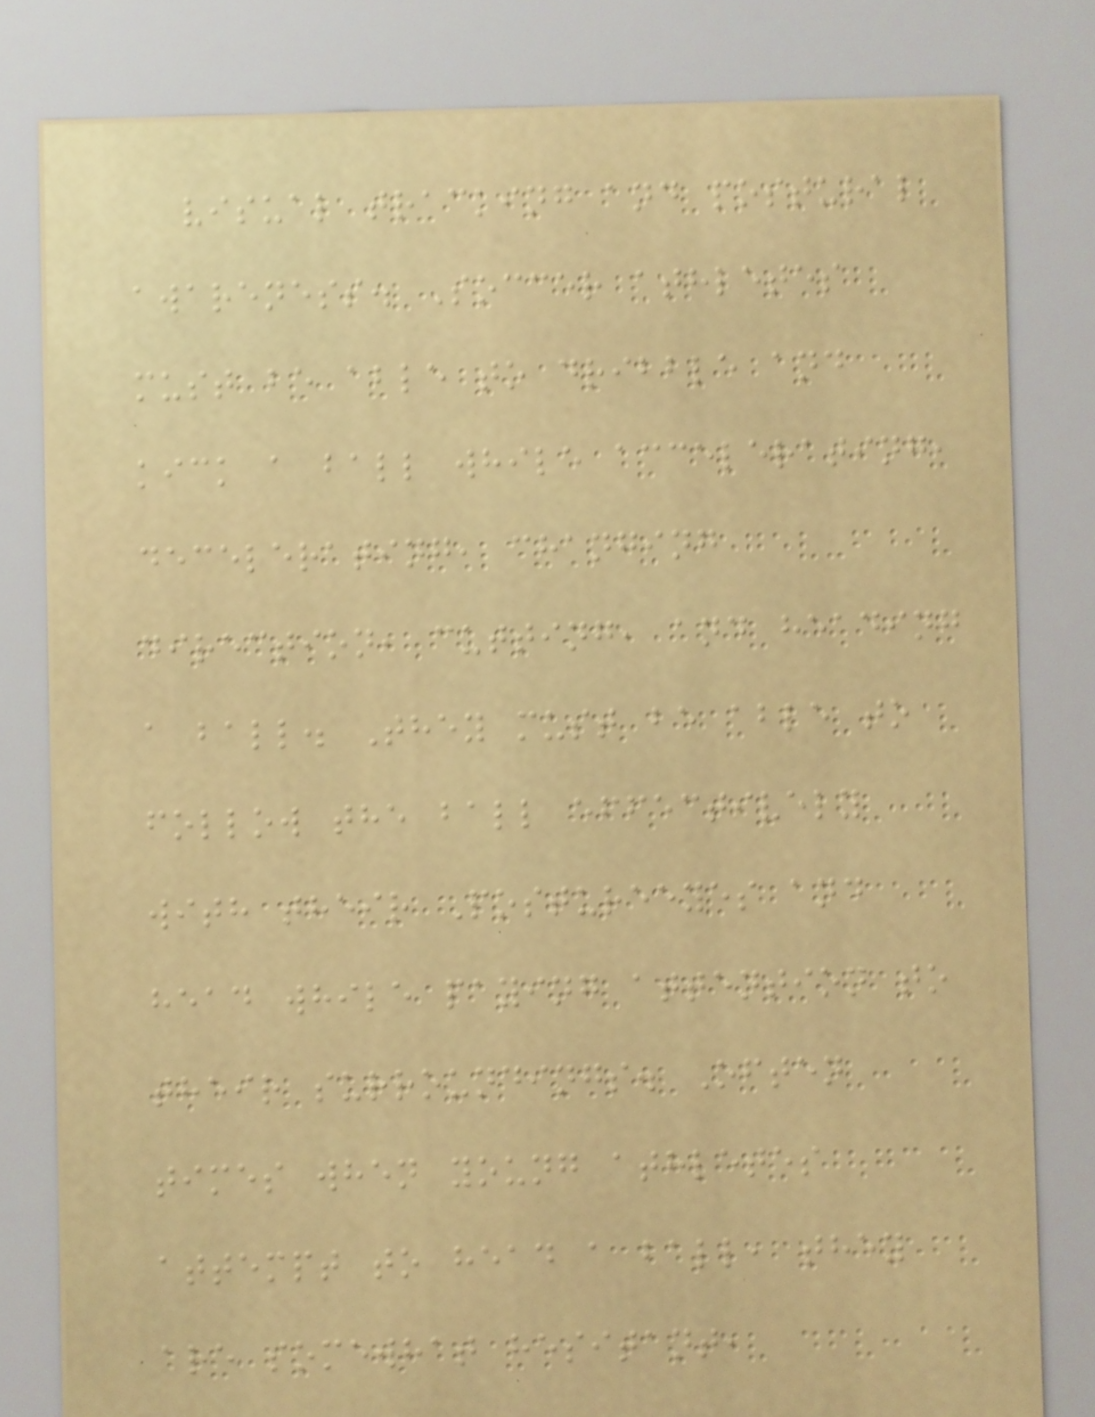visual tracking and postural
awareness. Soccer athletes
must be able to dribble and
kick a ball while accelerating,
decelerating, changing
direction, cutting, and heading
a ball. They must be able to
follow the ball effectively
with their Postureeyes and
head while paying attention to
their surroundings. Often
times when young athletes
attempt to head a ball, they
are somewhat hesitant,
